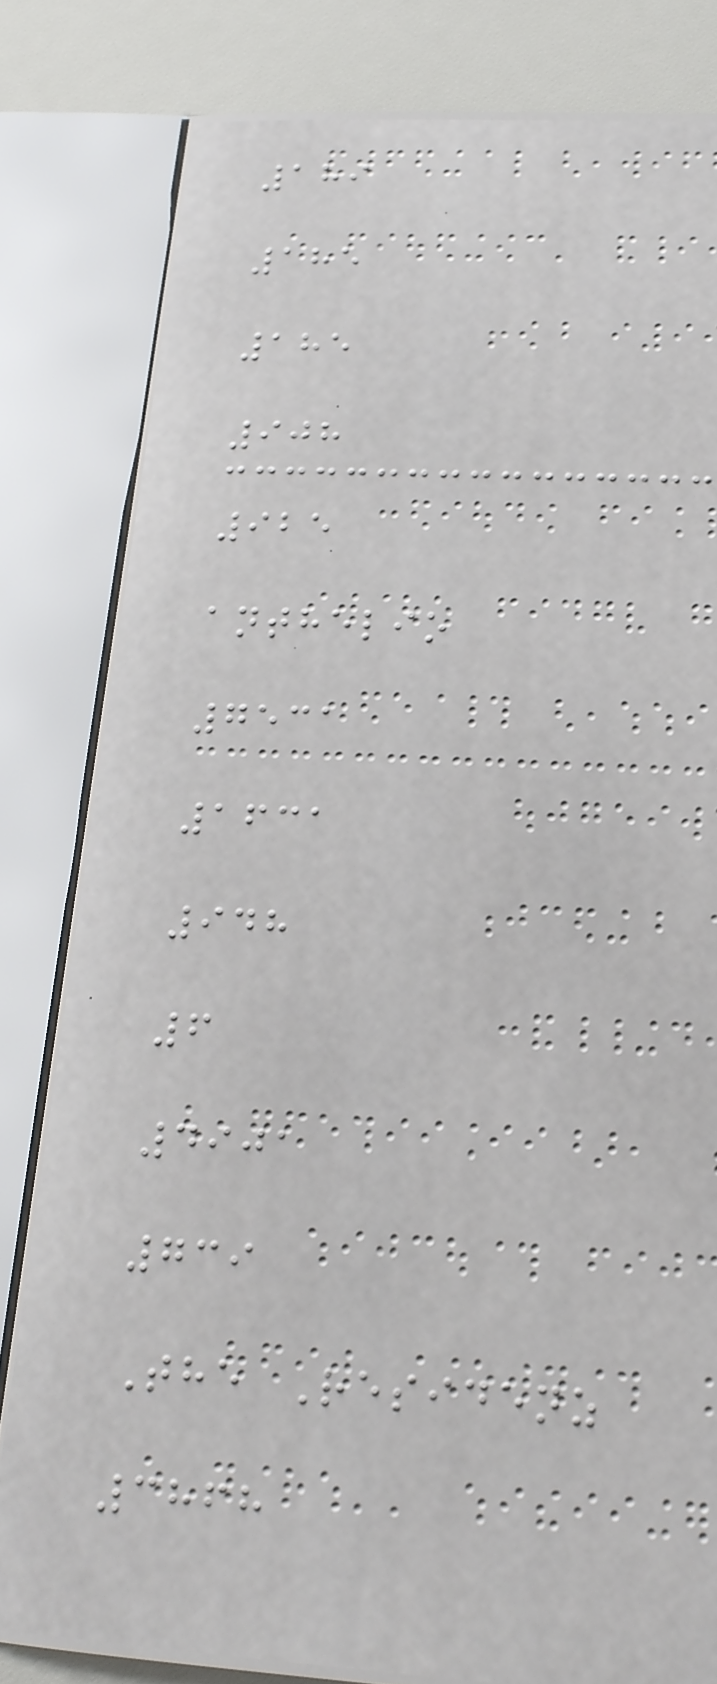189
185
185
908
925
anthelio
7531
1631
948
6
4901
739
The Residenz
3868
